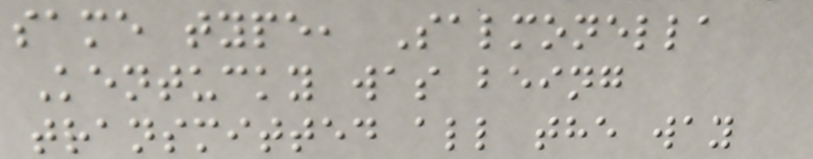same type, Salmonella
Kentucky was being
transmitted all the way
